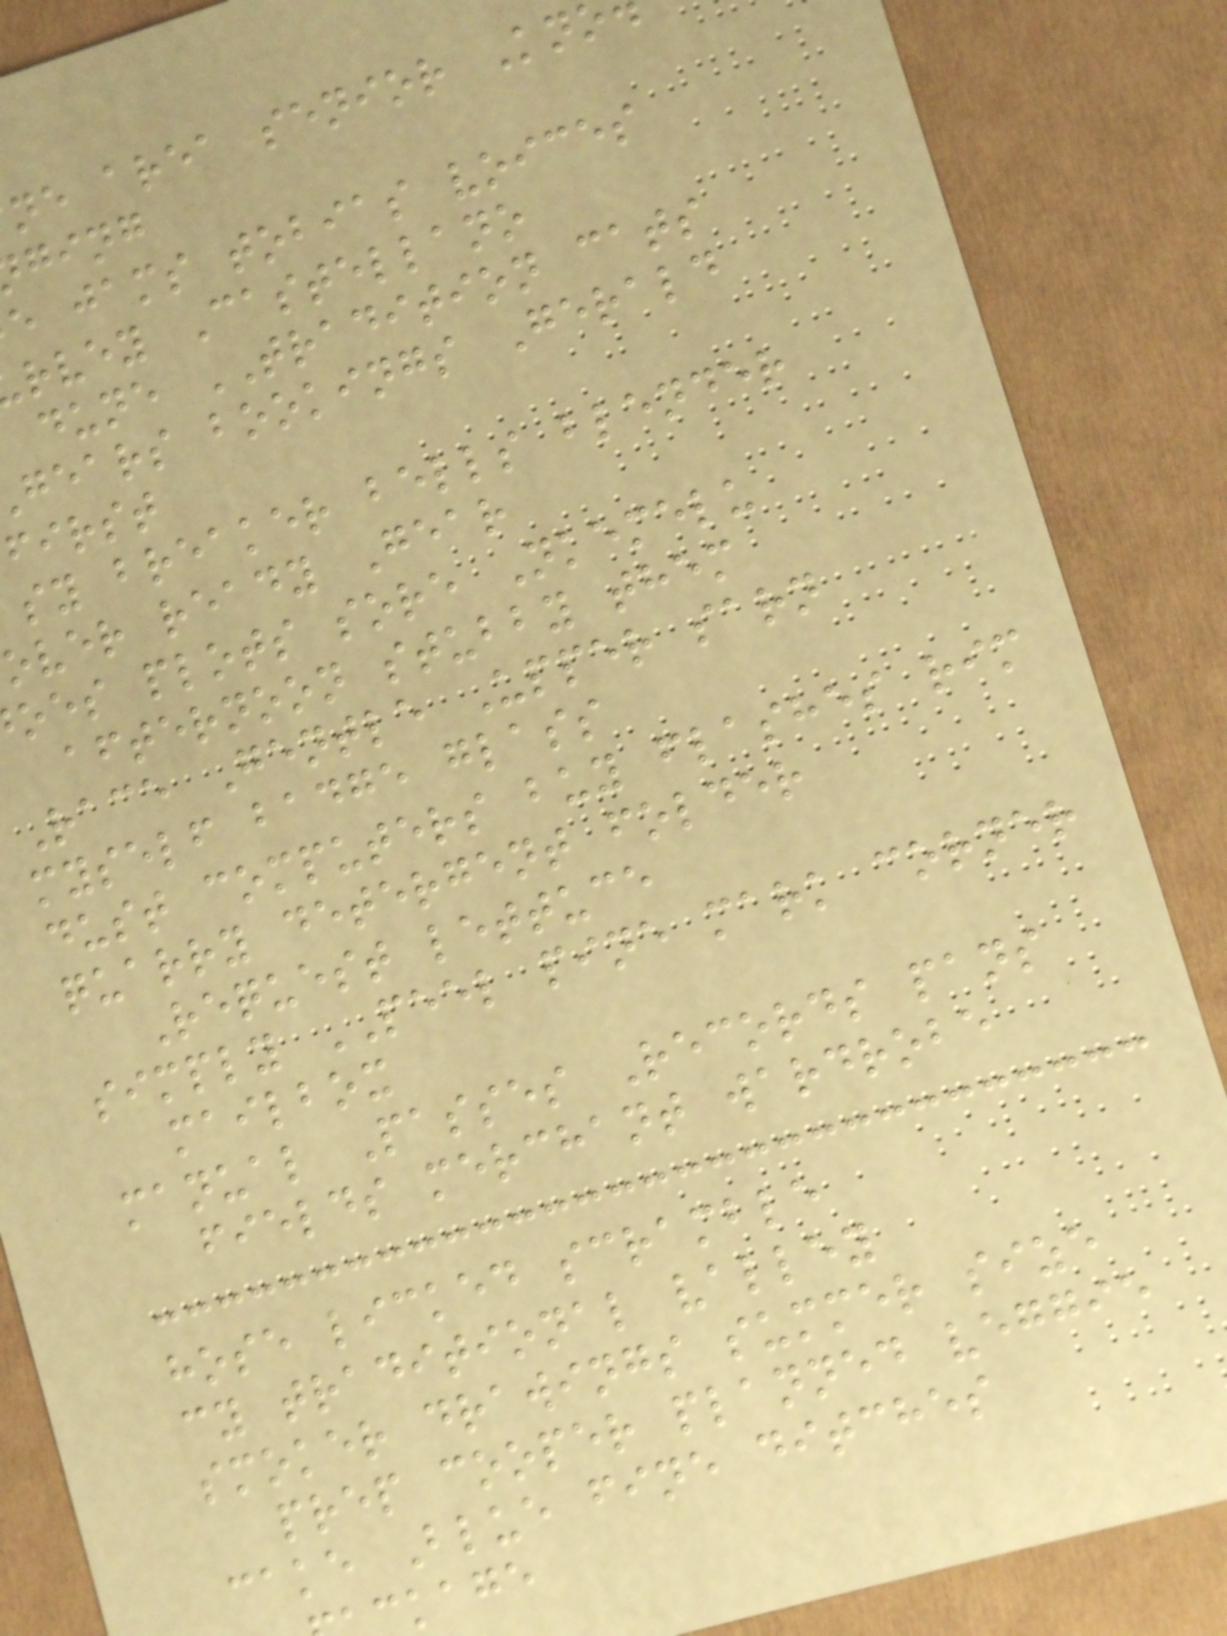ne area senior Kn
ging
e jams tobias voices
rvey Castellano
dune TRADITION cats
gears bookings Gerald
first
sy breaker bells blender
over ready Gear
oes plots sore Nkemelu
afternoon stubby them
Race Gentle Upper sarn
myself badge glass
dust computers buy flashes rim
quarry detergent folder
Request lettuce
simply PEEL pine mark corner
mailbox
manual Passes Records pans
fields merchant wardrobe
hose licked scramble
cy traditional valley
smoker drawings summer size
prep cooper planned veggie
cake Blue fine ditches
kage
